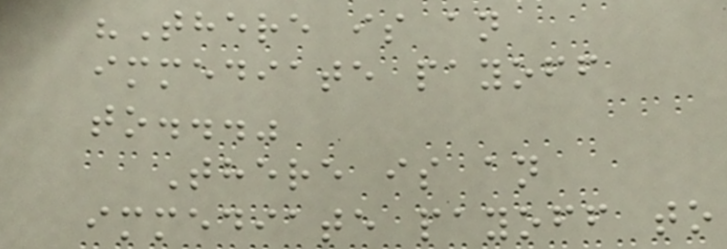"There is an
immediate payoff
to..."
There is an
immediate payoff to
